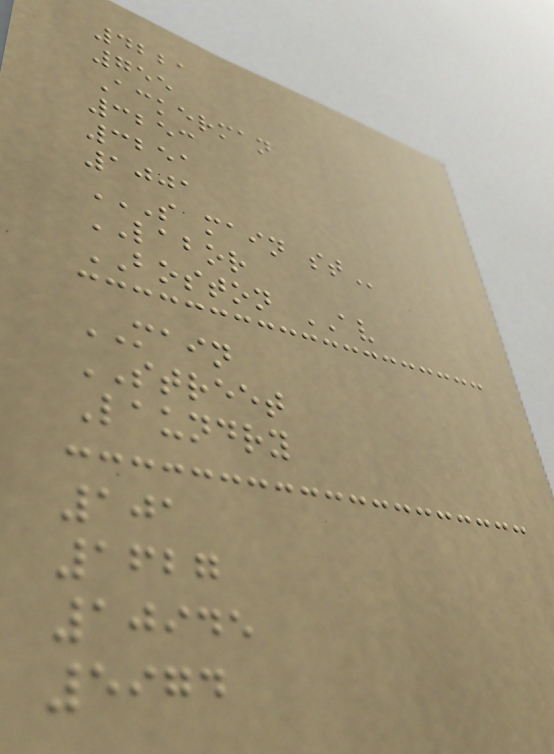4221
755
Ackerman
3253
3251
1001
S MAIN ST
LABOR
BOSTON AV
MAIN
STREET
Laundry
101
1627
10945
5974
